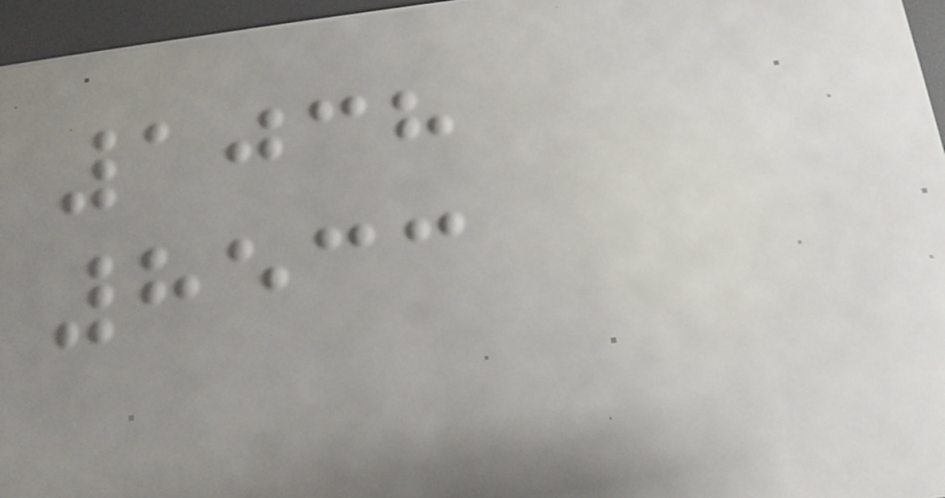1038
8533
